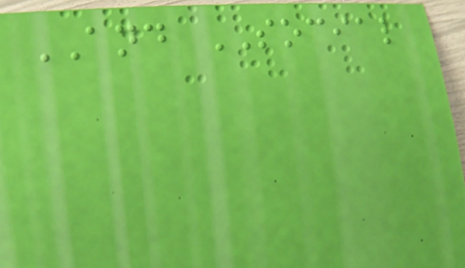AND SOCIAL
